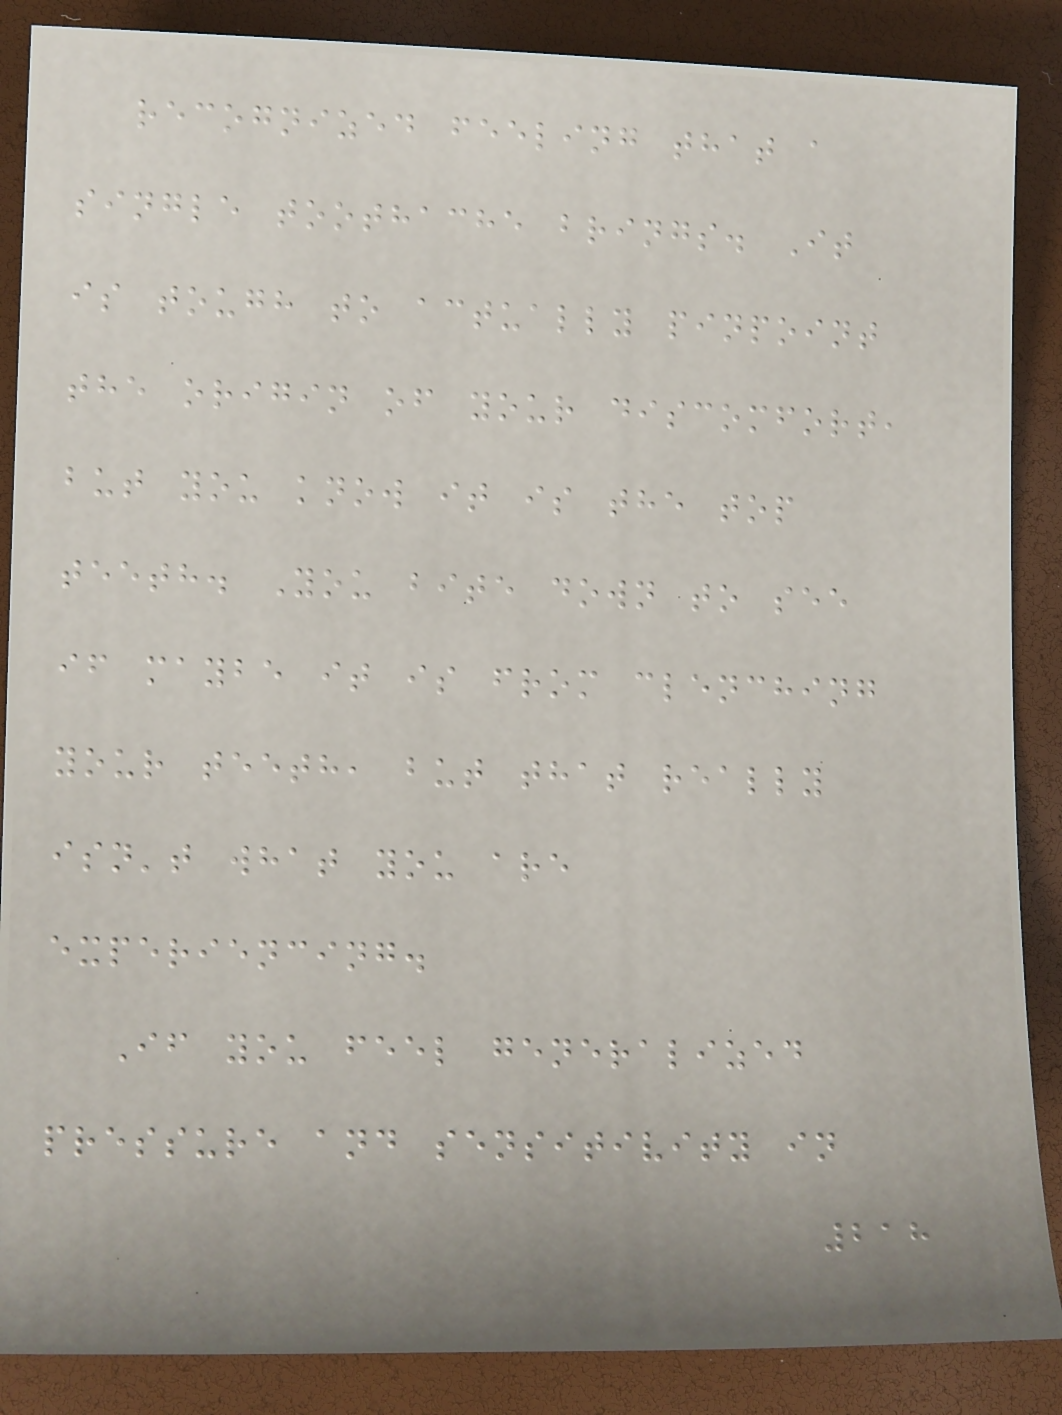recognized feeling that a
single toothache brings. It
is tough to actually pinpoint
the origin of your discomfort,
but you know it is the top
teeth. You bite down to see
if maybe it is from clenching
your teeth, but that really
isn't what you are
experiencing.
If you feel generalized
pressure and sensitivity in
218
